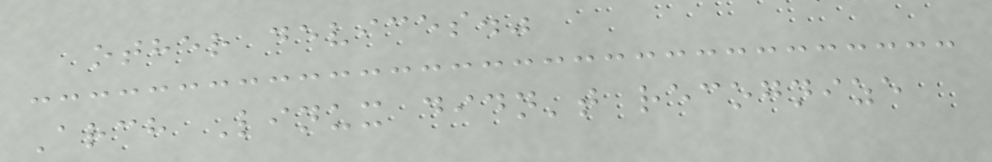other devices."
Arch Linux didn't recognize
